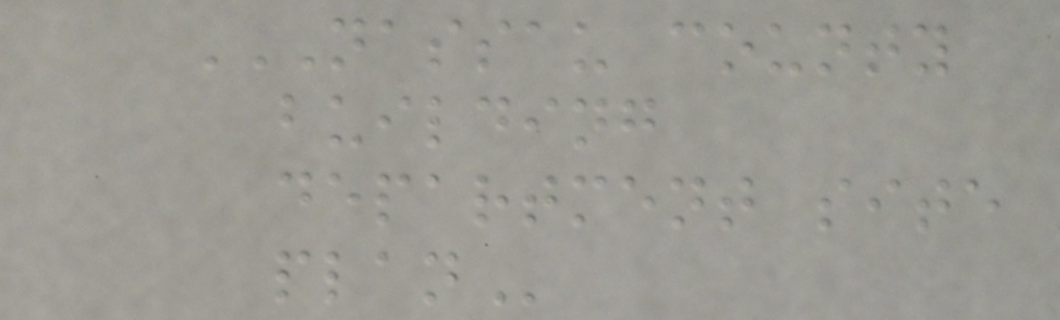NASSAU COUNTY
BUILDING
DEPARTMENT SITE
PLAN
